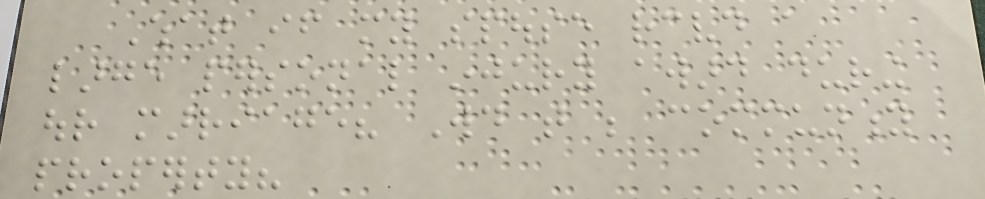What if my spouse received a
large personal injury award during
our marriage? Would that be community
property?
